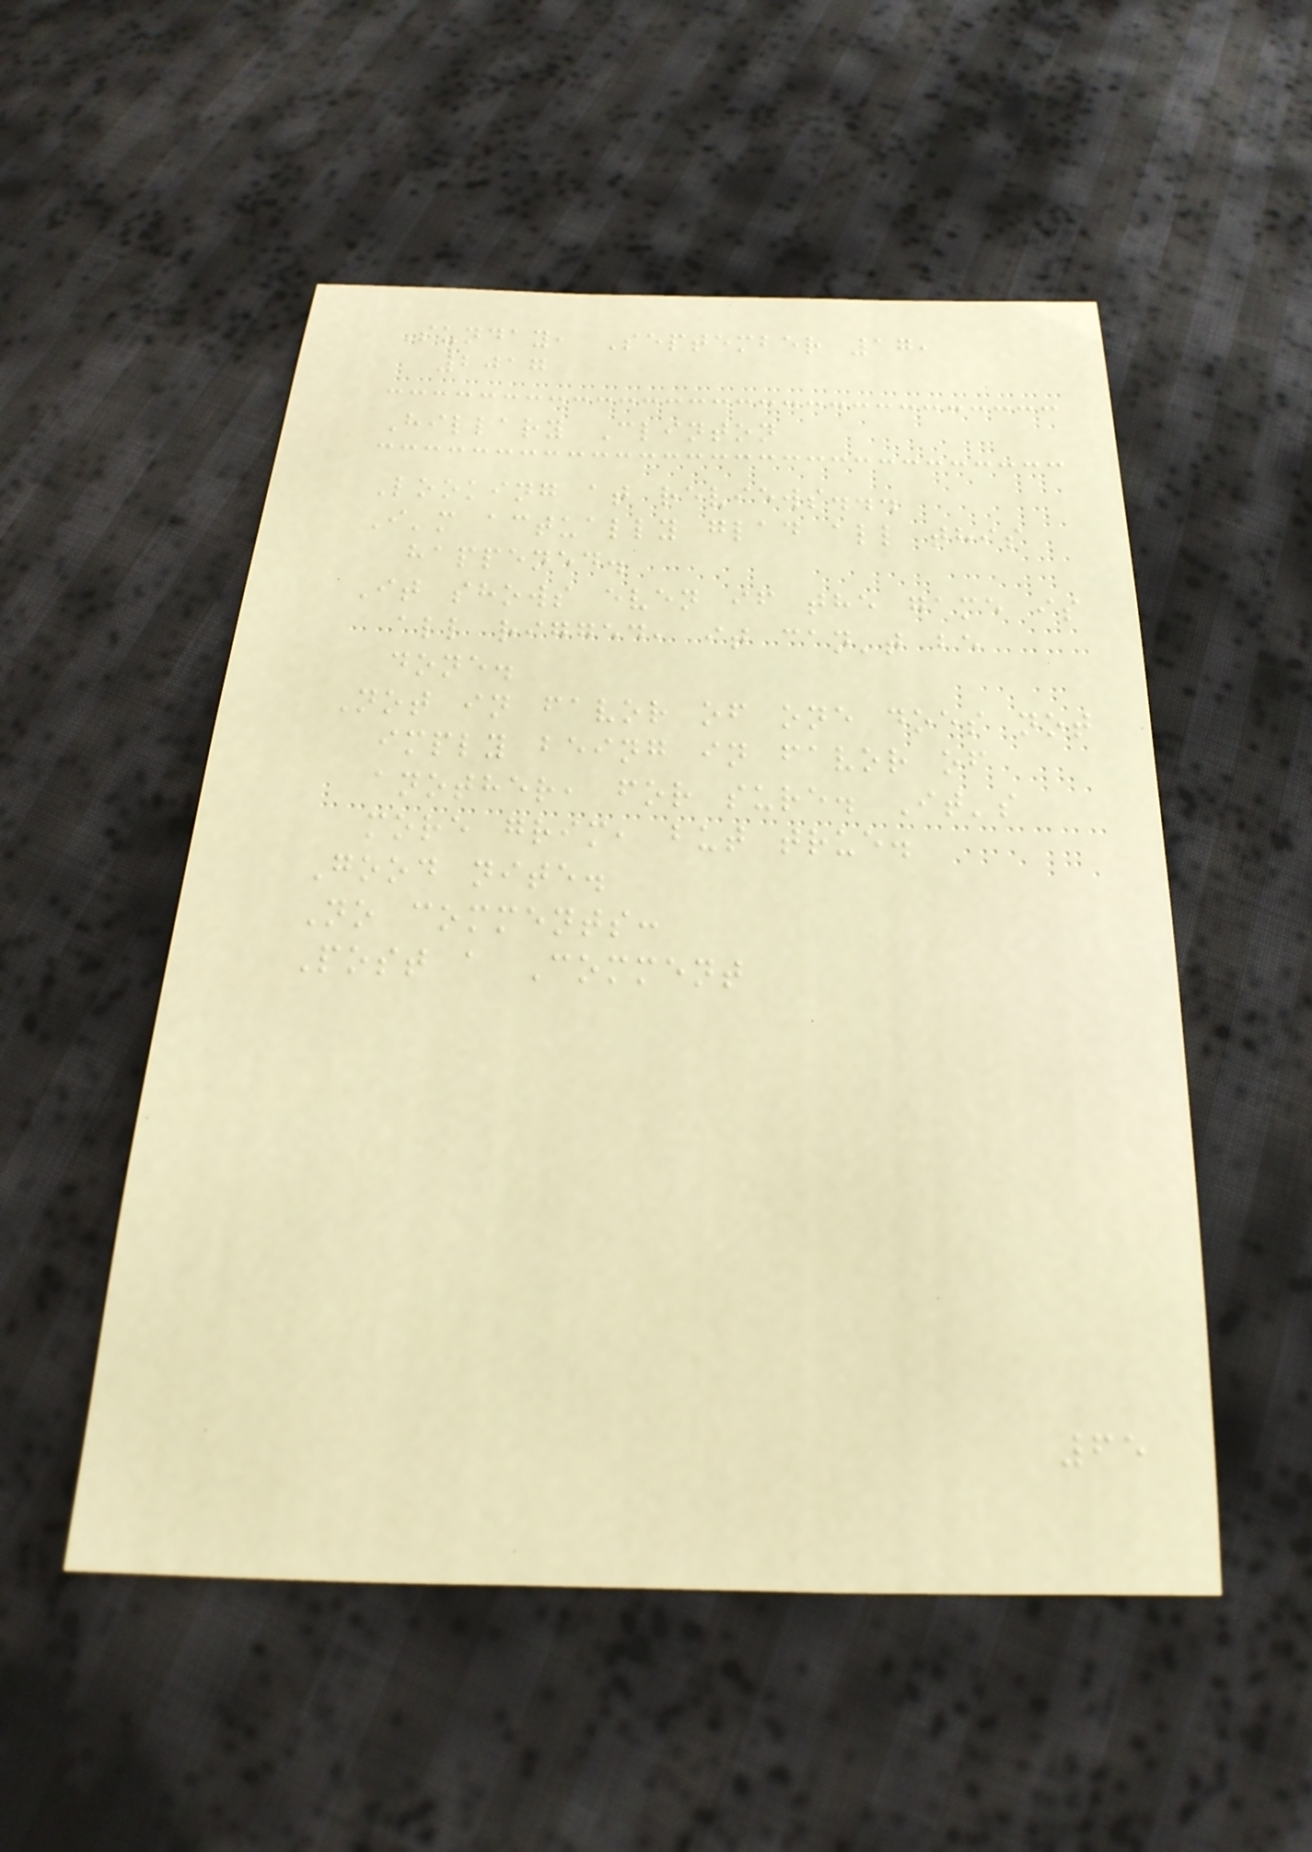Sunday, September 17,
2017
Hillary Clinton
Looking at reviews...
I'm actually glad all this
happened.
It shows even if the game is
all rigged, it can't be
done.
Not in favor of one does not
imply being in favor of
another, for sure. It's
more grim, but true.
Good nite.
No comments:
Post a Comment
65
